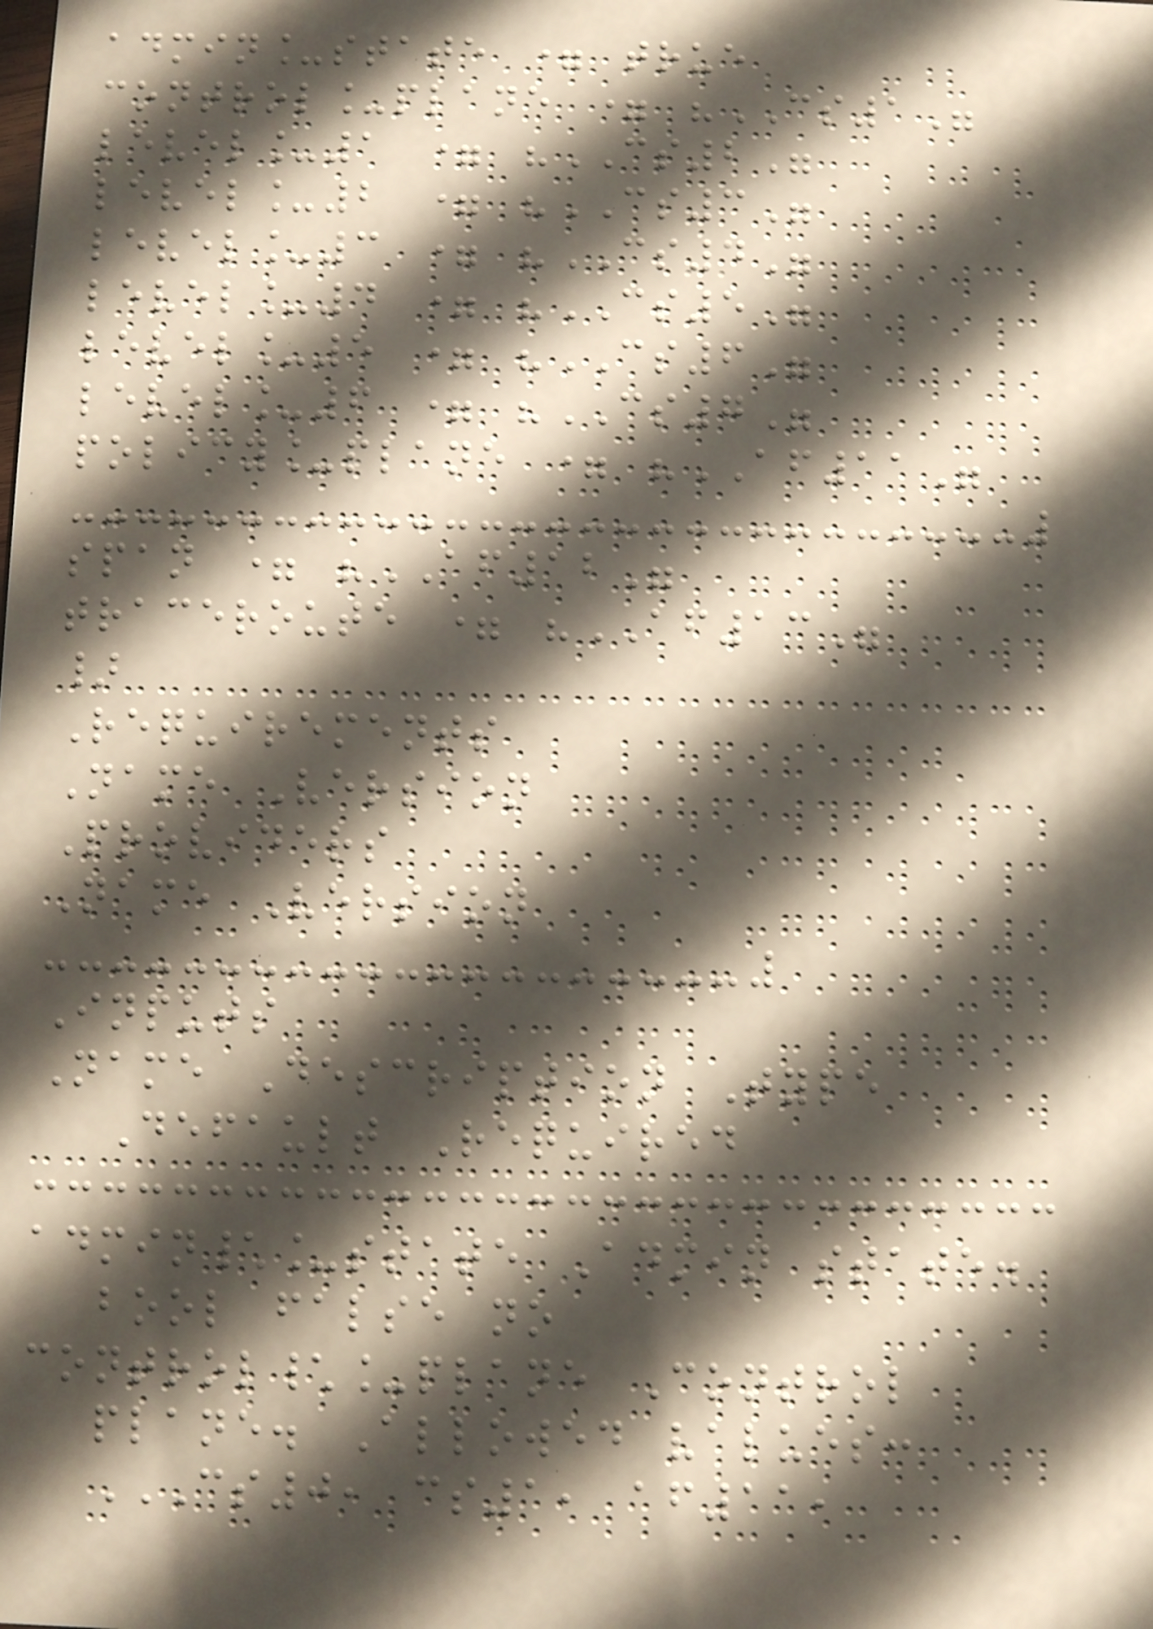admin_state = true
control_plane = "CS1"
level_1 = "CS2"
level_2 = "CS3"
level_3 = "CS4"
level_4 = "CS5"
level_5 = "CS6"
level_6 = "CS7"
policy_plane = "AF11"
span = "AF12"
traceroute = "AF13"
}
Requirements
Name Version
Providers
Name Version
Inputs
Name Description Type
Default Required
admin\_state Admin state.
bool false no
control\_plane Control
plane. Allowed values:
CS0, CS1, AF11,
